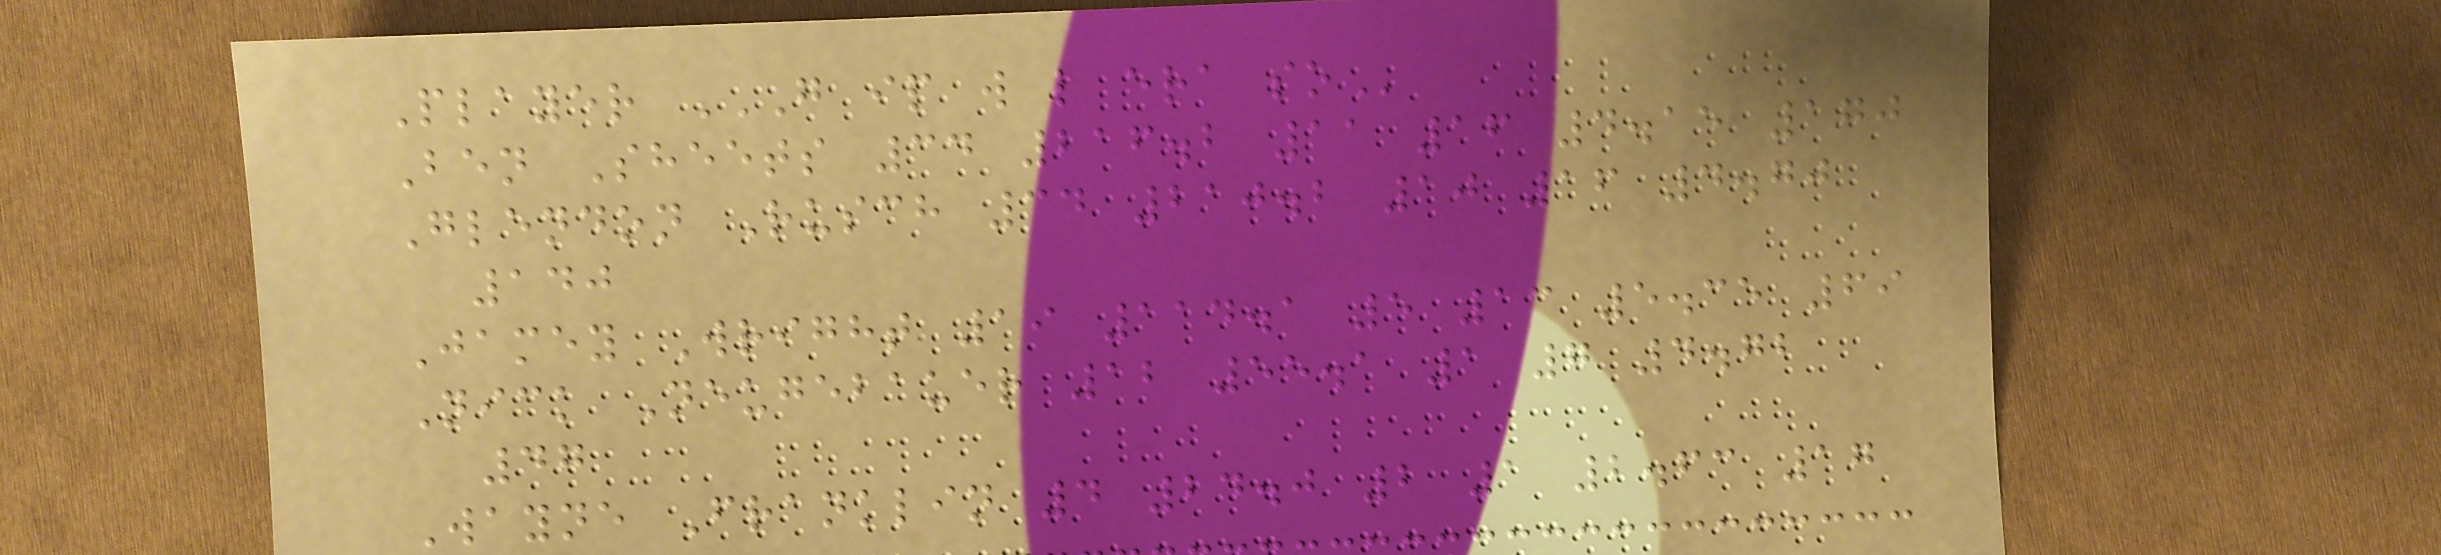Player G IP W L ERA SO
Ben Sheets 34 216.2 11 16 4.15 170
Glendon Rusch 34 210.2 10 16 4.70
140
Jamey Wright 19 114.1 5 13 5.35 69
Nick Neugebauer 12 55.1 1 7 4.72
47
Wayne Franklin 4 24.0 2 1 2.63 17
